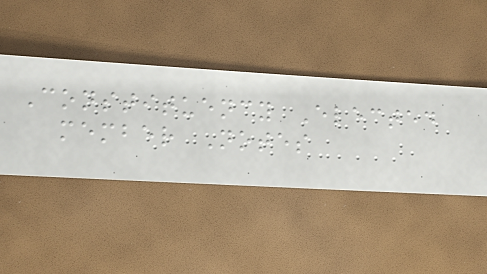Constituency Elected
member Notes
